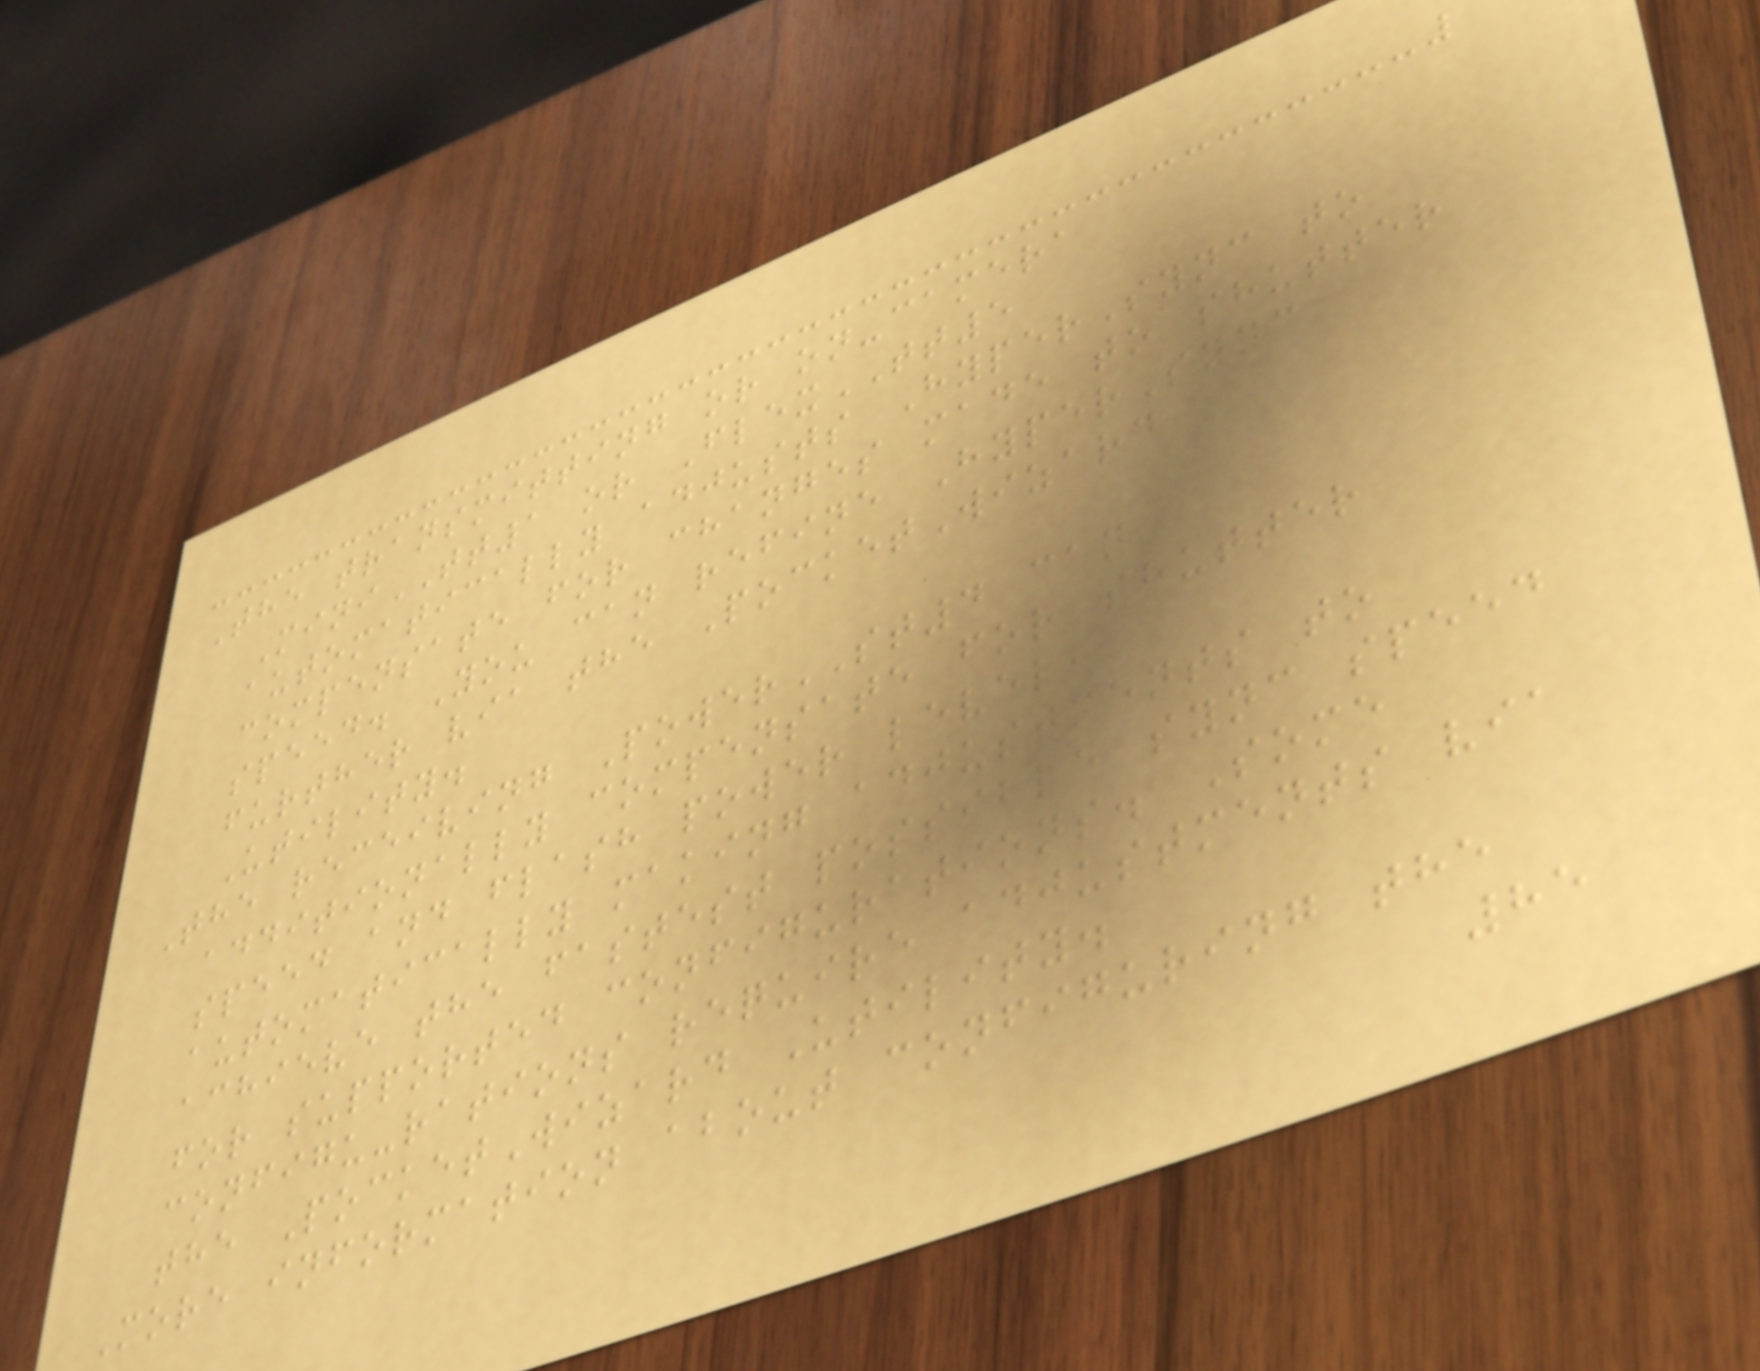The transmitting or on-camera
MiniTT1 or FlexTT5
automatically adjusts HyperSync to
compensate for changes made to shutter
speed. You can refine HyperSync
further via the PocketWizard
Utility.
The receiving PowerST4 can
additionally compensate for shutter
speed and flash power level,
automatically making adjustments to
achieve the fastest possible sync speed
for supported configurations. Some
configu-rations require adjustments via
the PocketWizard Utility.
More information about configuring the
85
